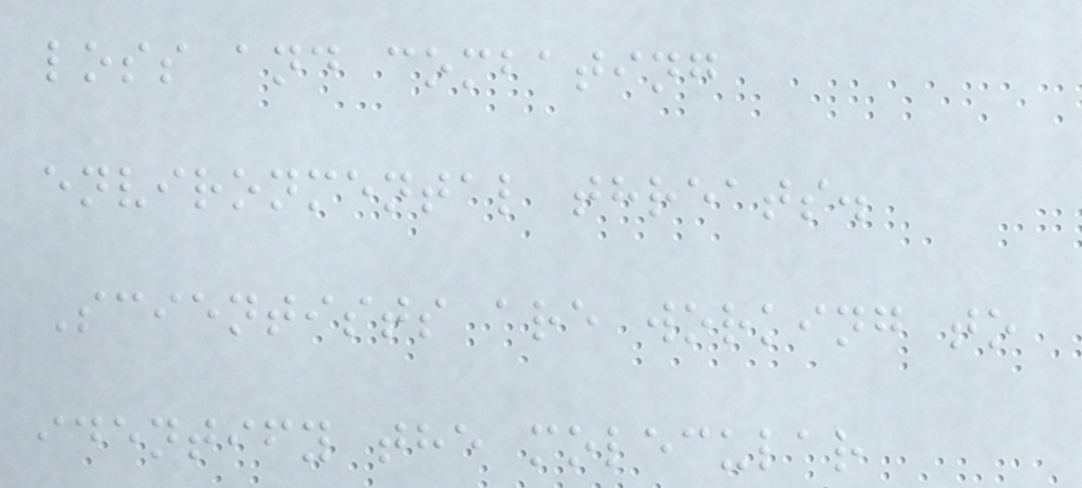loss and combating
environmental threats.
Scientists are working to
identify the molecular
